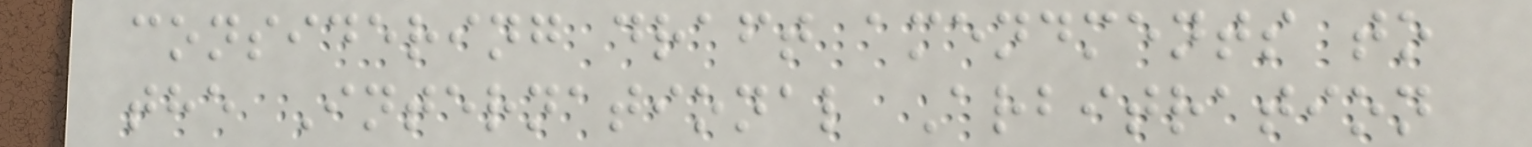considering draft amendments to
the International Arbitration
